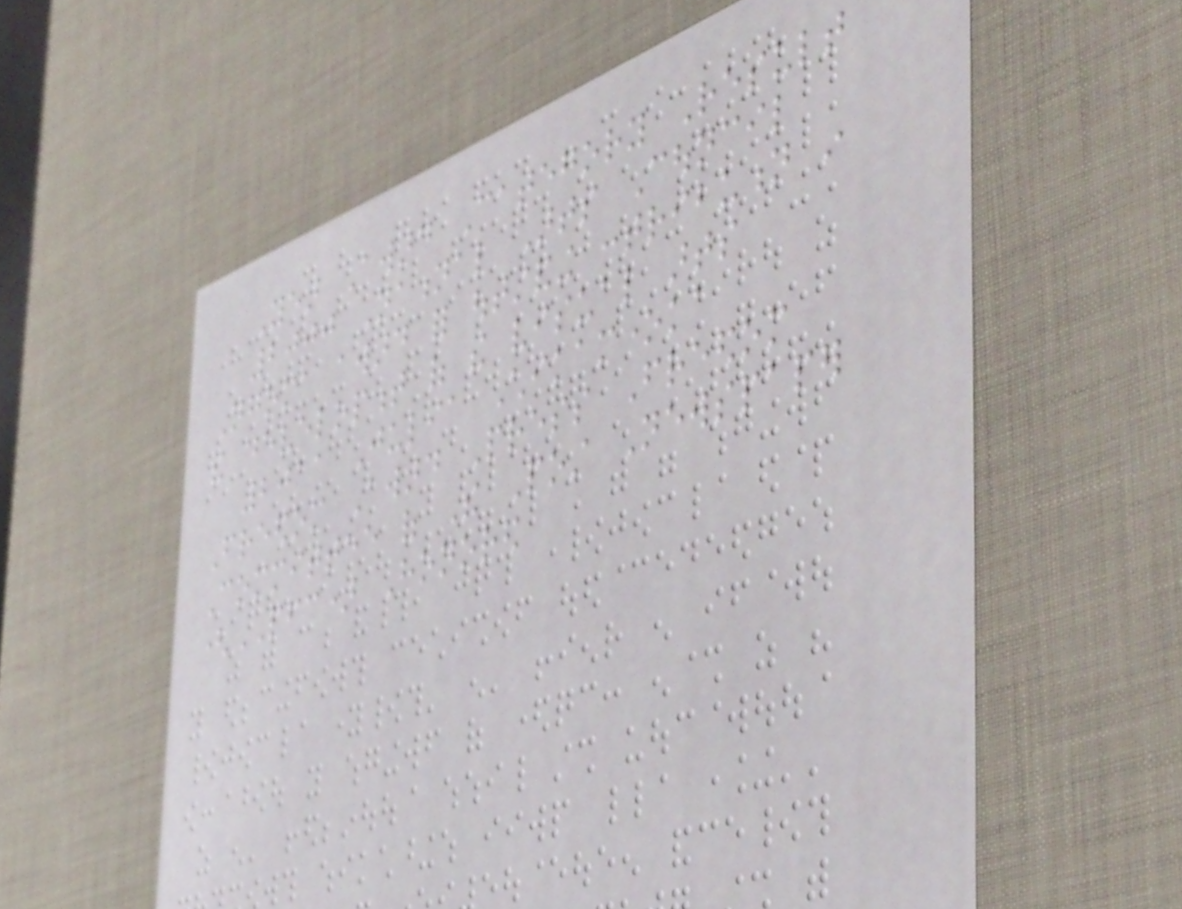Year Award Category Result
2000 National Arts Council
Ngoma award for outstanding contribution in
the development of the visual arts
2011 Julia Chikamoneka
Freedom Award Press Freedom
Committee of The Post Newspaper
(PFC) Honored
